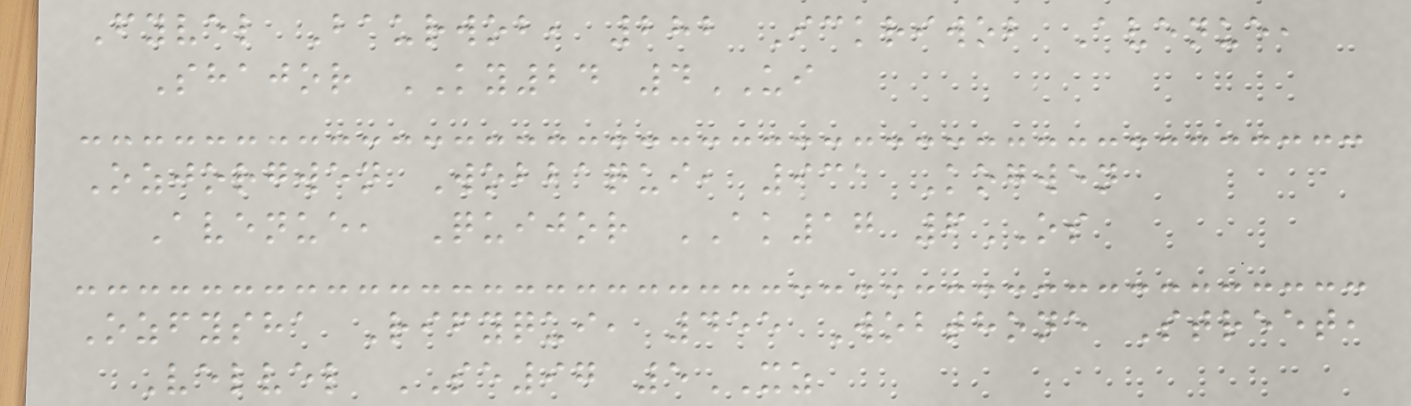Fyvel Baurwob, 282 Ickriwob Avenue,
Shajor KY24 4UI
Ozjorgwen Wobbaqui, 931 Kogwen
Avenue, Quijor AK17 6OS
Ozfysha Rifyqui, 455 Wobthone Street,
Velvel SE97 5XZ
